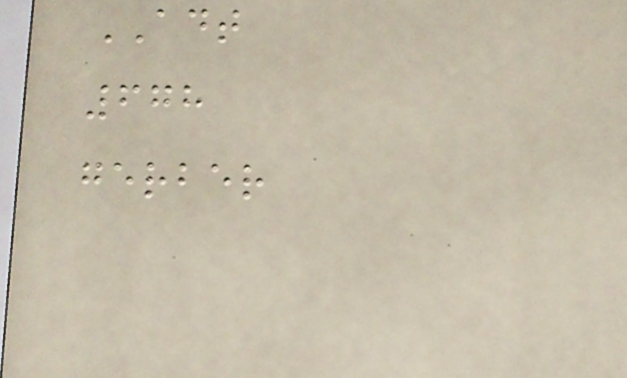ADT
678
gerber
